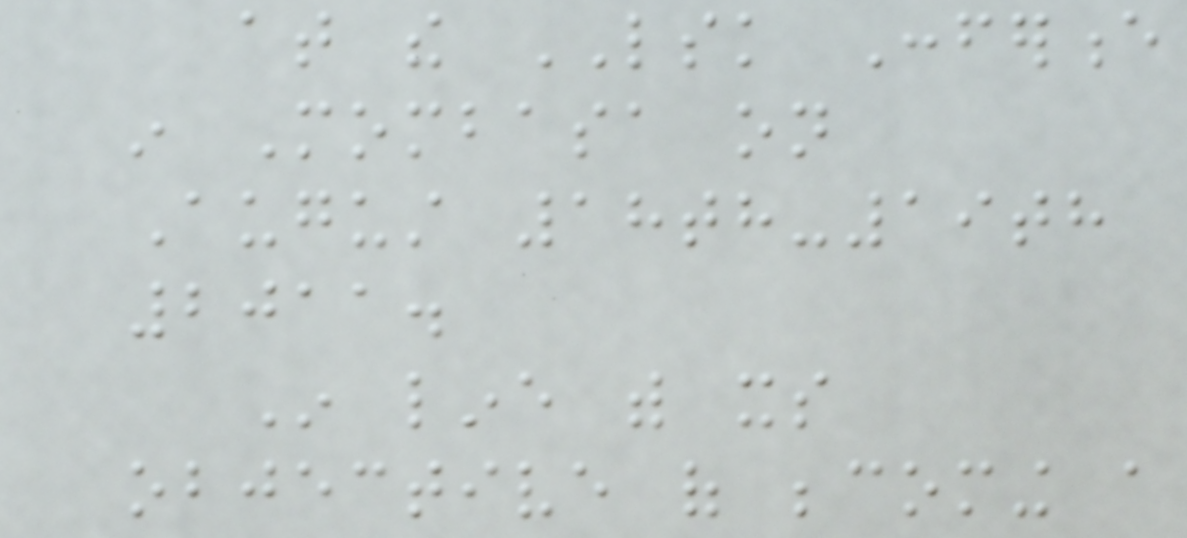at the LSK Conference
in Mombasa on
August 18th-19th
2011.
In line with its
objective of becoming a
